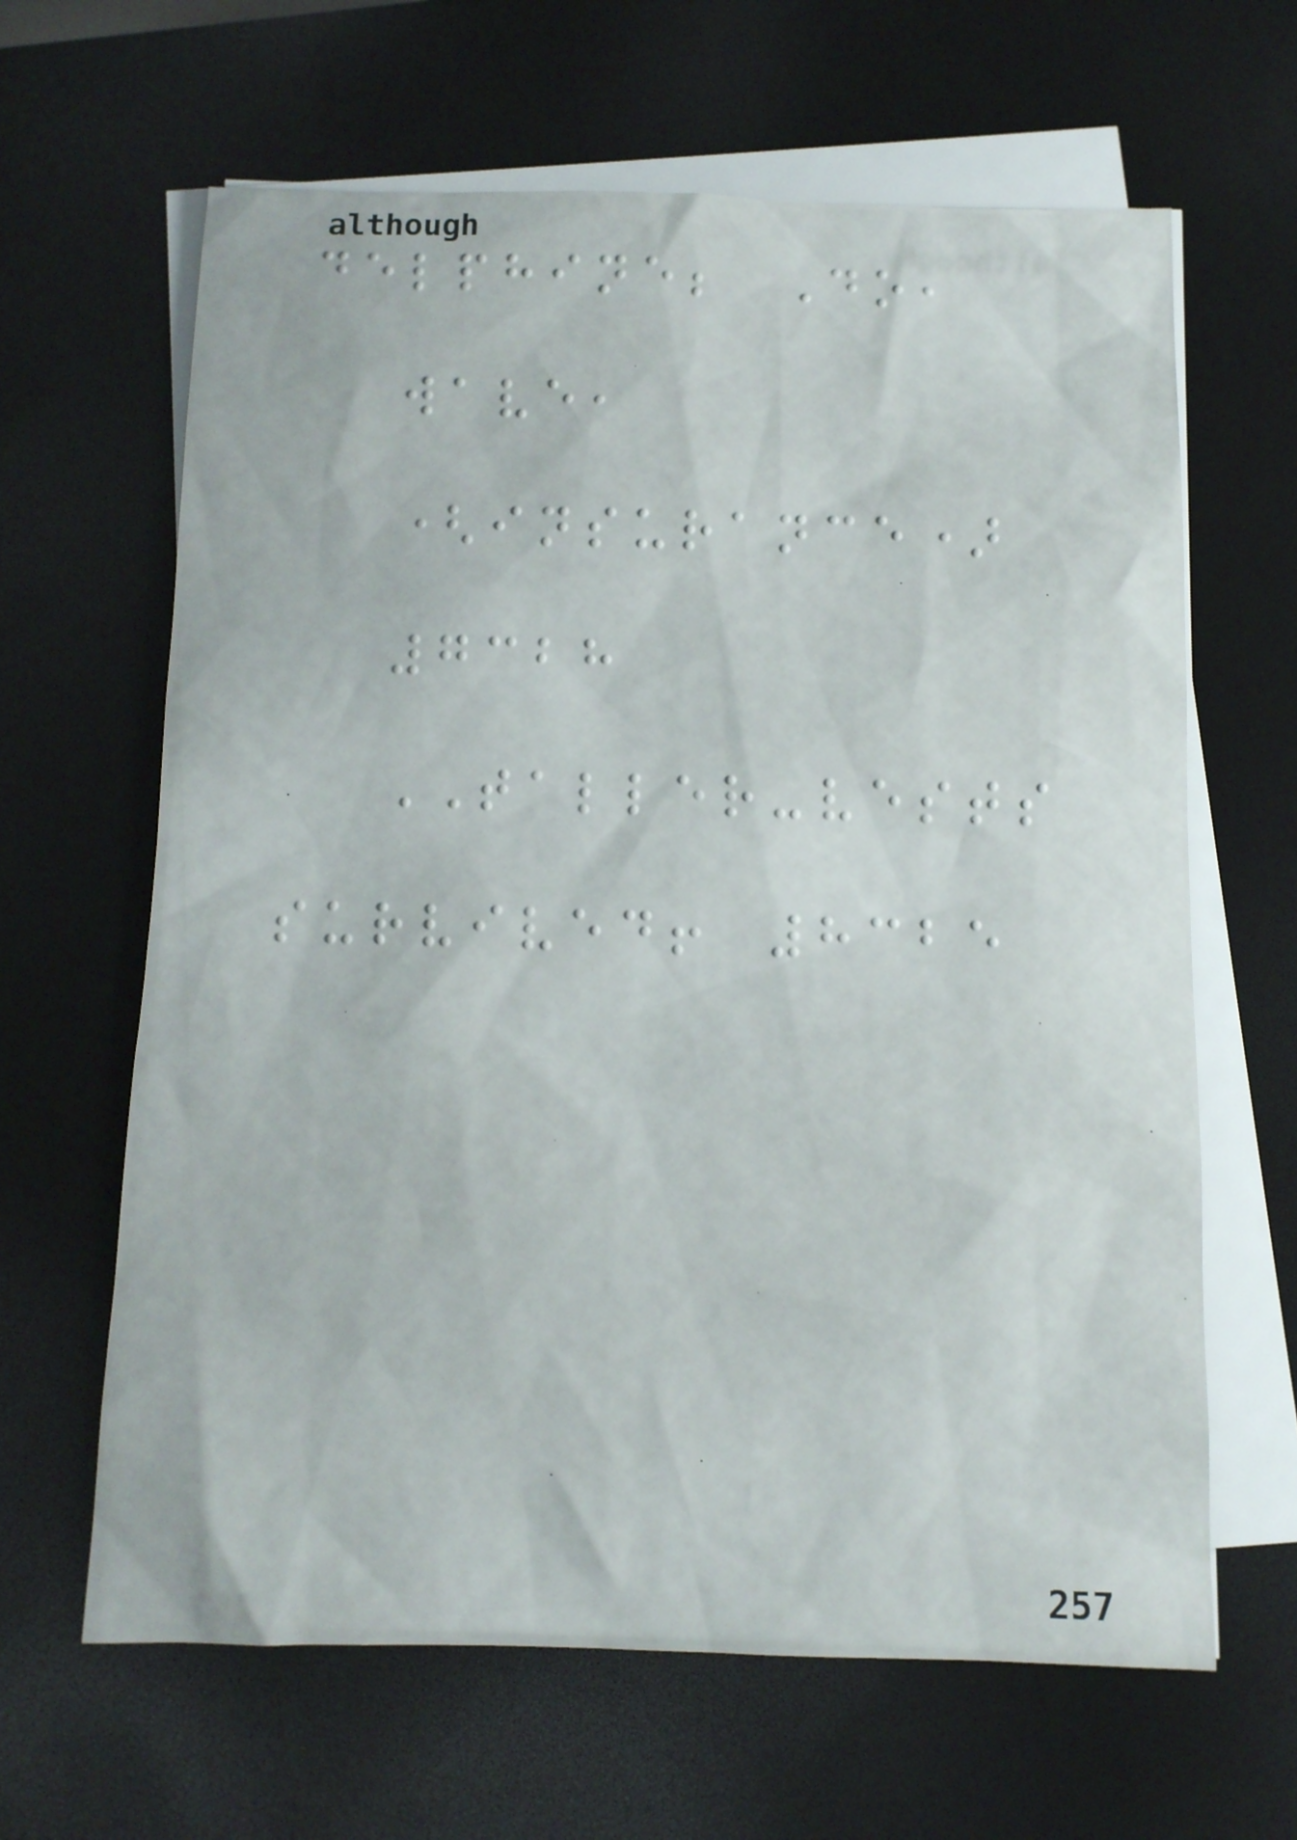delphine; Do,
wave,
(insurance)
7328
TALLER-vests
survived! 8325
